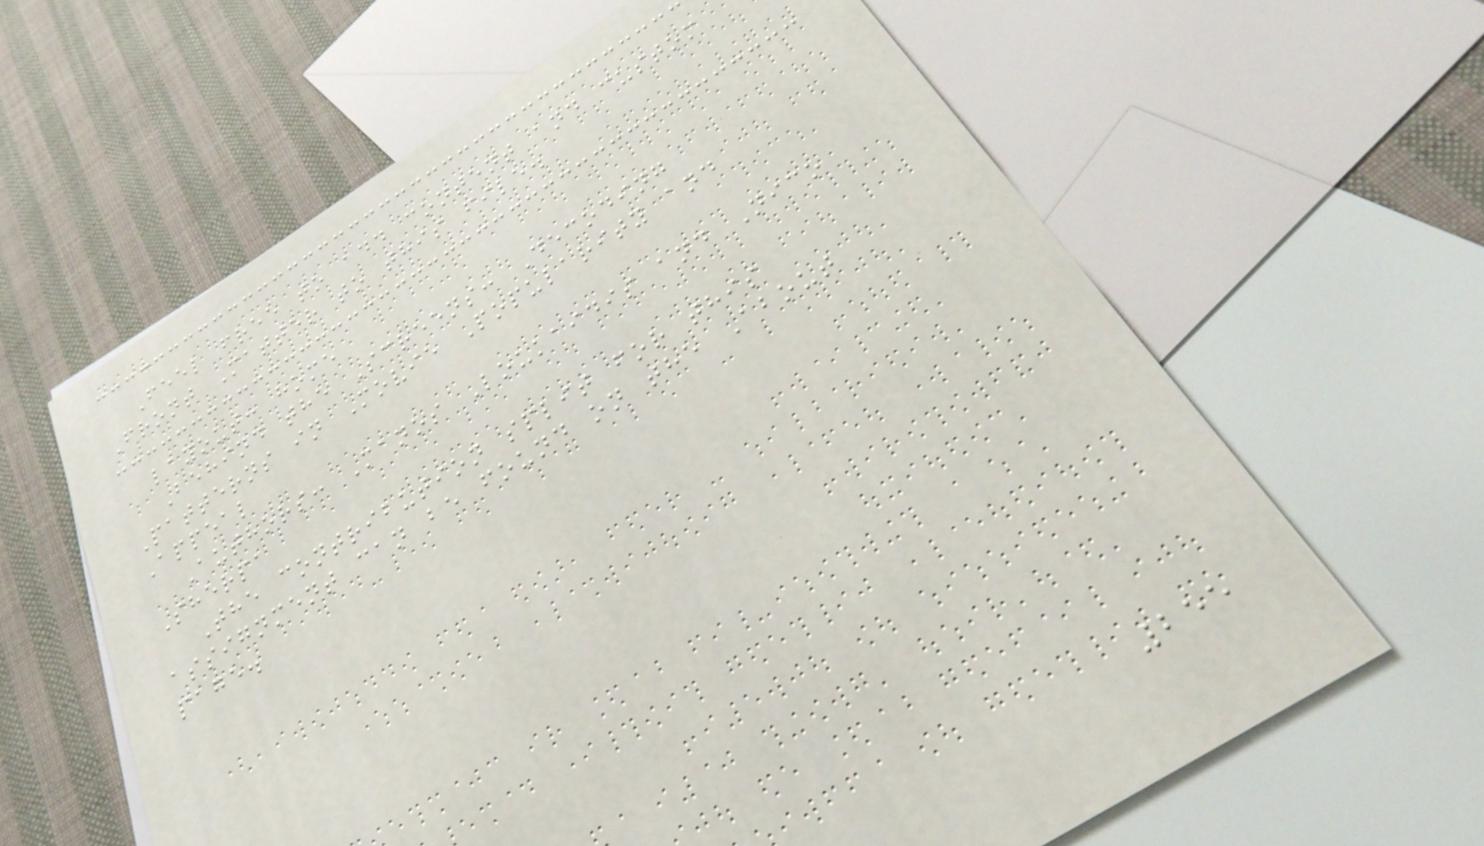Feel free to add content and custom
Front Matter to this file.
layout: home
Behind the Screens: Decoding
Patterns in Movie Popularity and
Appeal
Authors: Manos Loukaidis and Nico
Sherpa
The contribution split for this
assignment can be found on the About
page.
255
